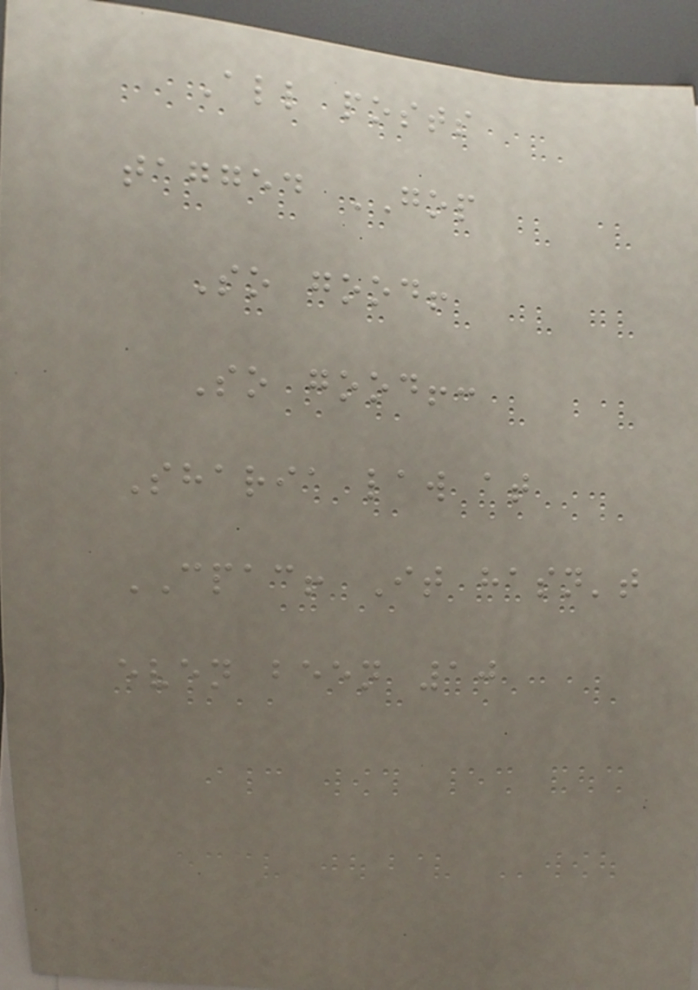All posts
tagged GOP
So good!
So good!:
Sharia law at
CPAC! It hasn't
even been 10
